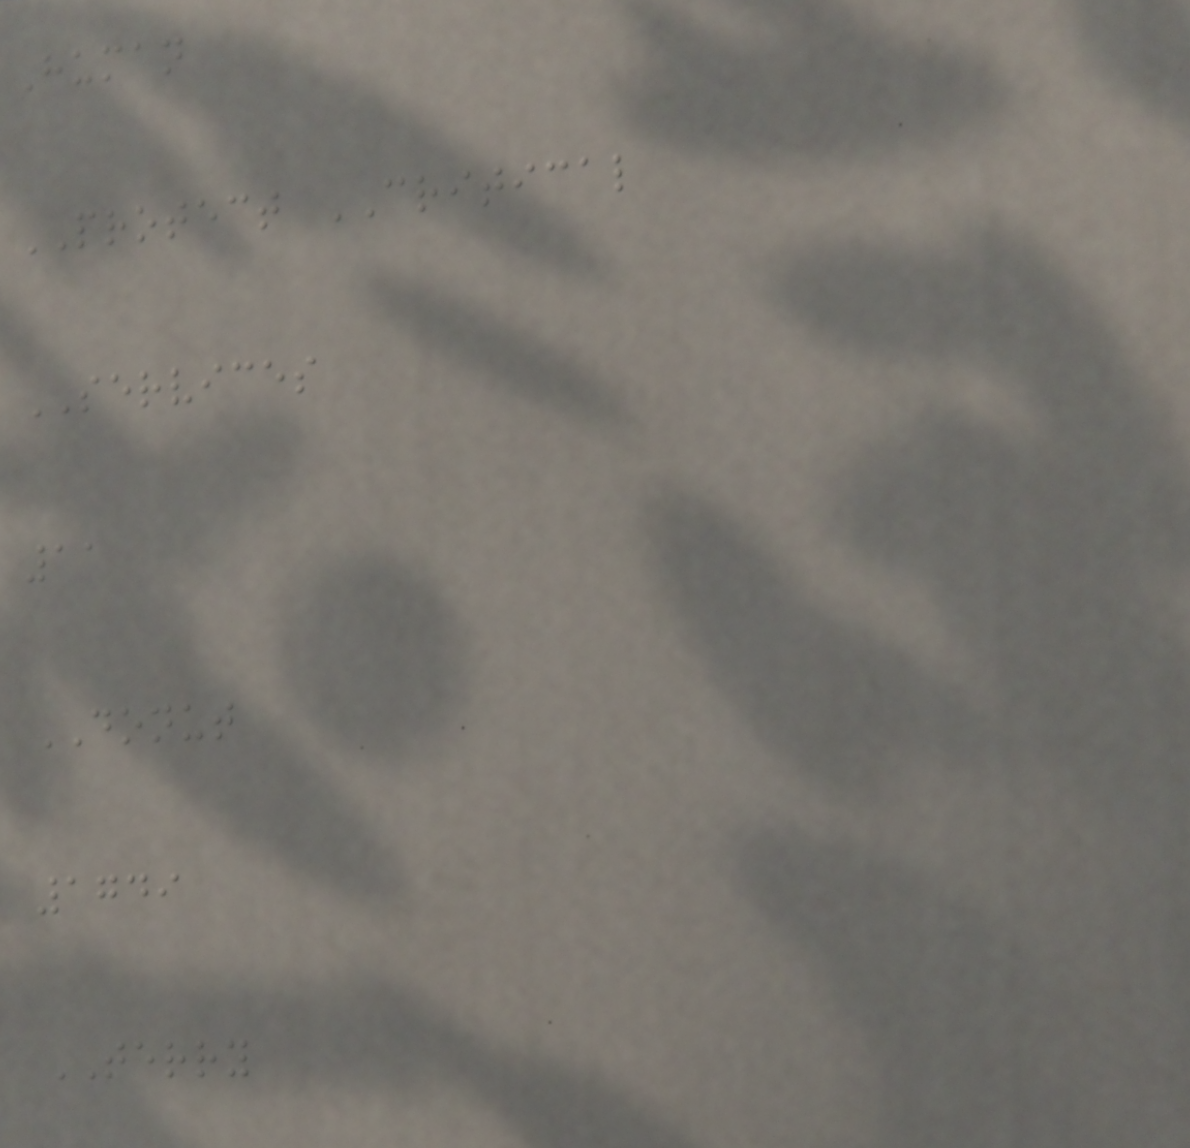Human
PROTECT CRITICAL
SERVICES
11
DONUT
1749
TERRY
